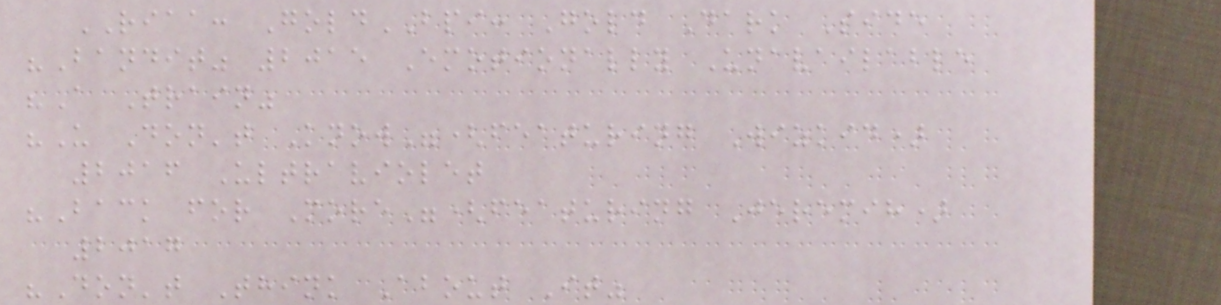RIAA: GoldBPI: Gold Dark Side
"Bandit" 2015 Emotionally Unavailable
"A Train"
"U Don't Know"(featuring Wizkid)
2016 Ultraviolet
"Back for More"(featuring Jeremih)
2017
"Don't Think About It"
